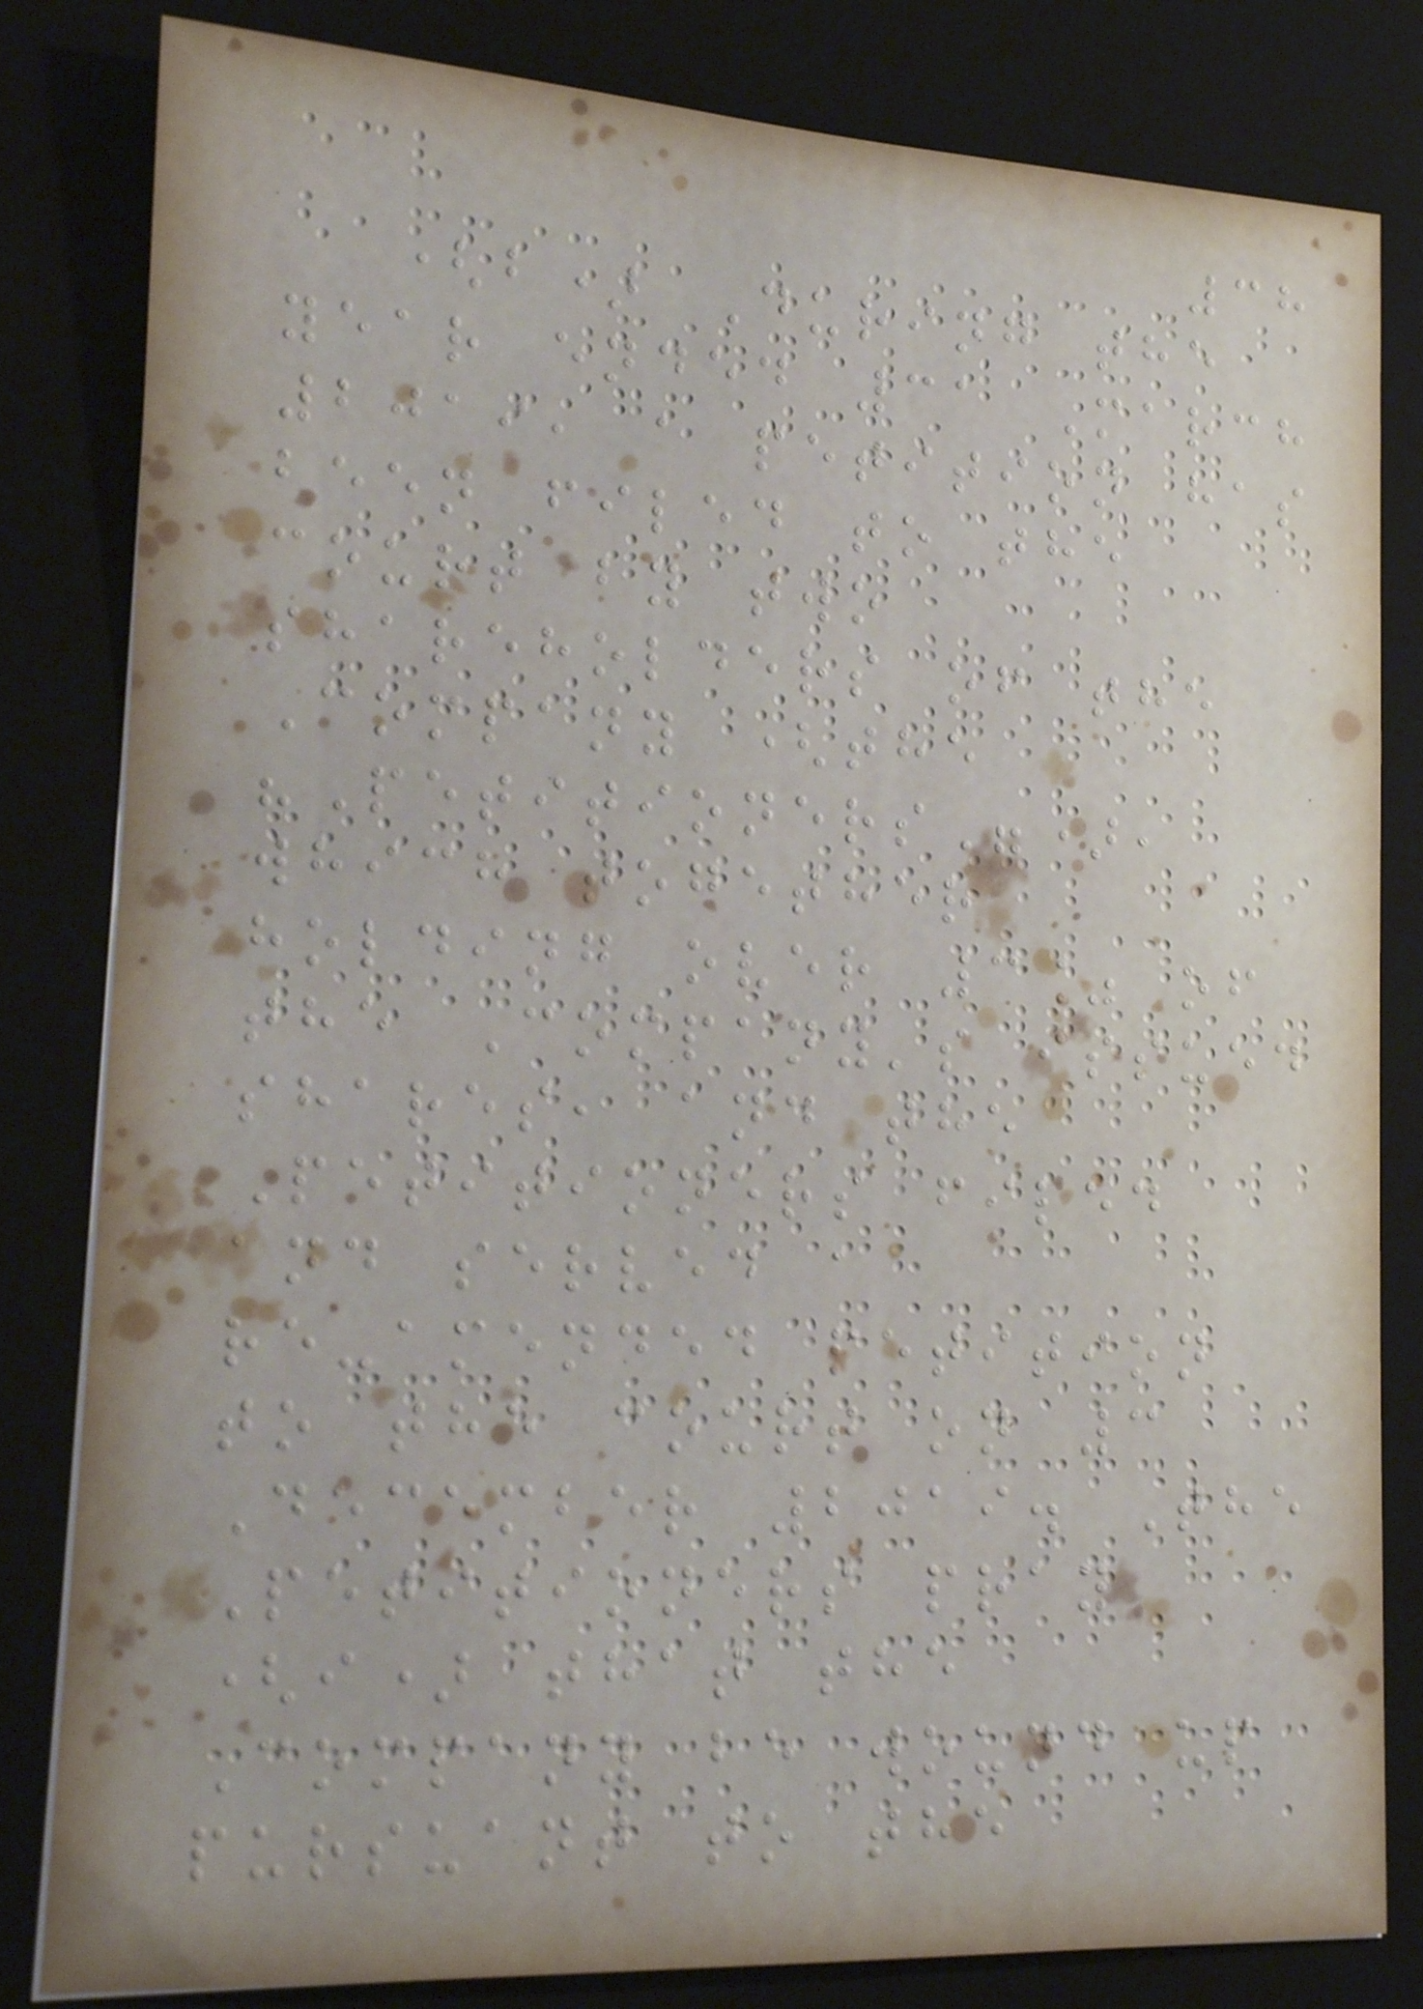38
(b) During the
year ended 31 March
2019, a petition has
been filed to the
court by two
shareholders of the
Company (the
"Petitioners"),
which together
holding over 3% of
the Company's issued
shares, and the
Petitioners filed
and served a
re-amended petition
to the court on 3
December 2019. The
Petitioners pray
(i) that the
Company be wound up
pursuant to the
